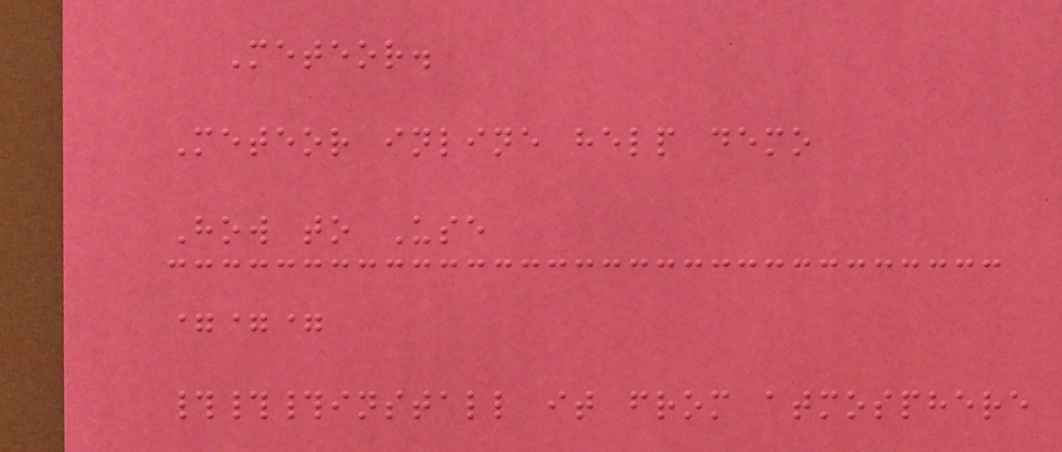Meteor.
Meteor inline help demo
How to Use
===
###install it from atmosphere
